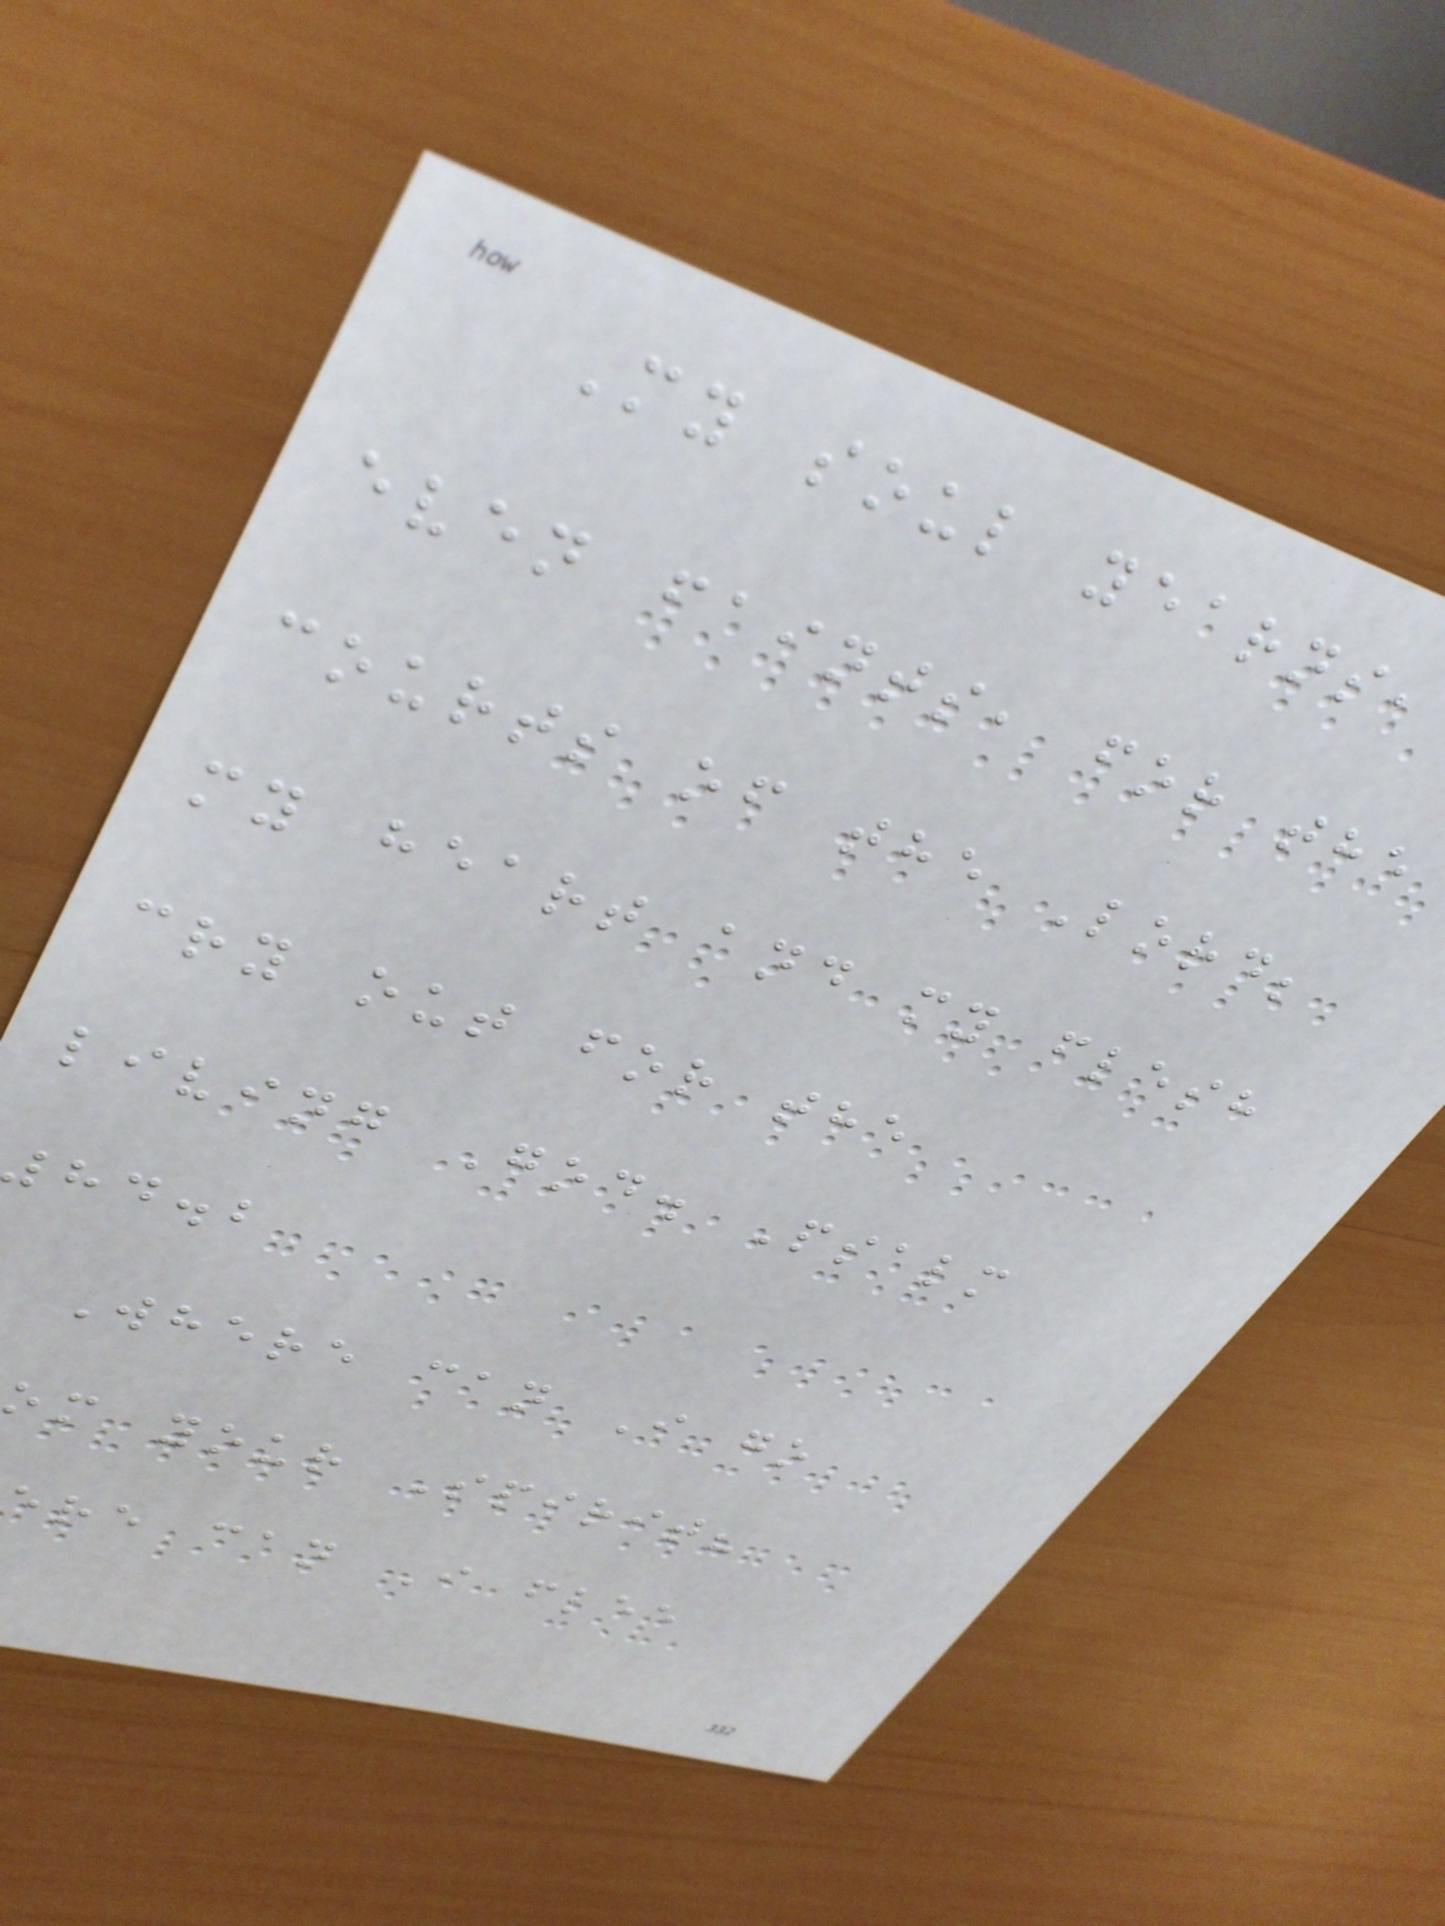My soul yearns,
even faints, for the
courts of the Lord;
my heart and my flesh
cry out for the
living God. Psalm
hd.b
Where can I go
om your Spirit?
ere can I flee
